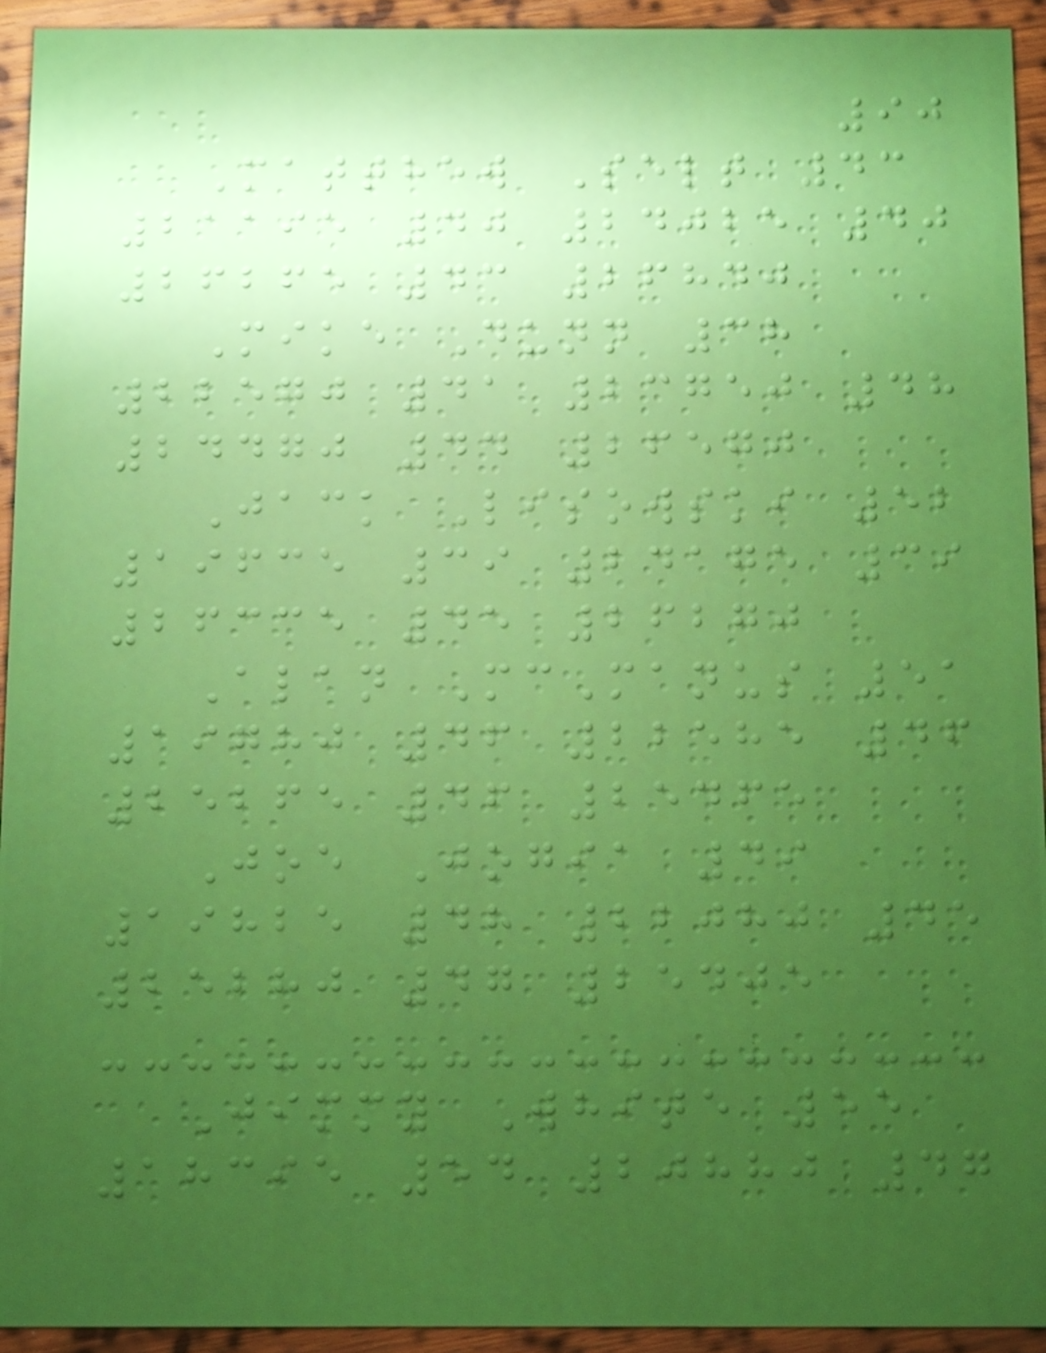90
Matthew Selt 43
21195 40 24025 40
26265 43 26840
Mike Dunn 38
22570 41 23750 48
24470 44 26570
Jack Lisowski 52
19635 39 24175 39
26335 45 26270
Alan McManus 51
19780 46 22585 46
25265 46 25465
Joe Jogia 49
19825 48 22080 45
25280 47 25405
Jimmy White 55
18395 54 20880 47
